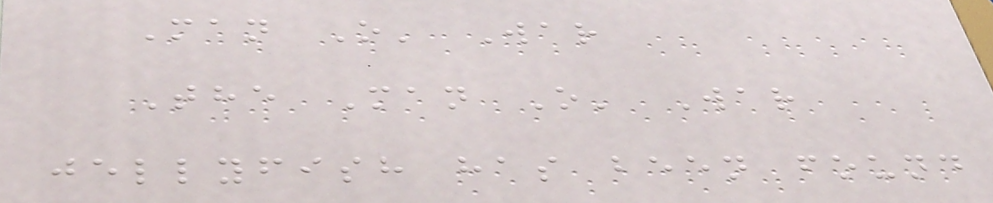Man O' War
The Man O' War
jellyfish has been found
